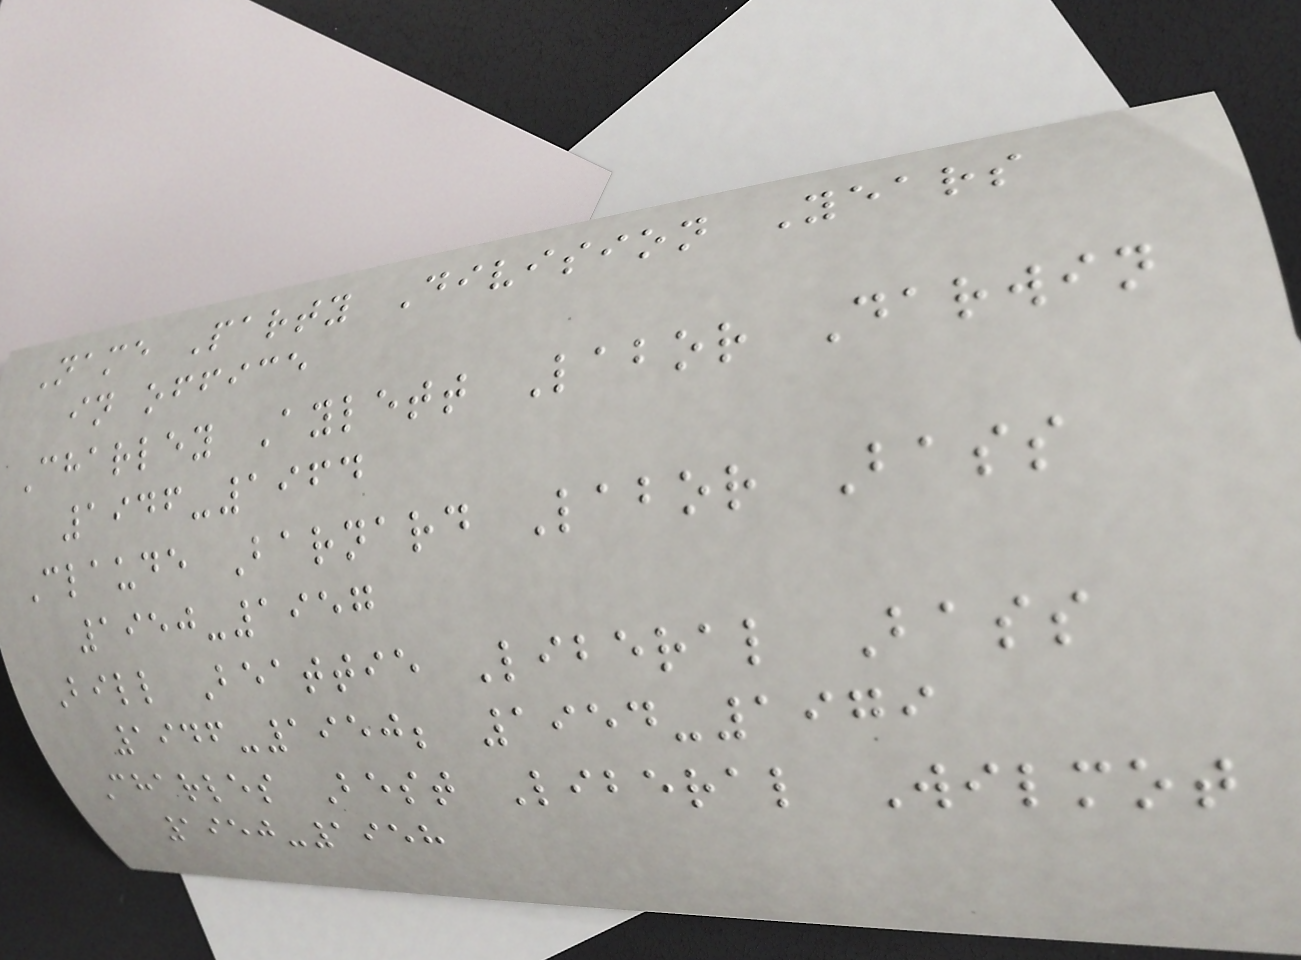Name Party Division Years
in office
Charley Aylett Labor Darwin
1946-1964
Claude Barnard Labor Bass
1950-1957
Bill Beattie Liberal Bass
1946-1950; 1954-1979
Charles Best Liberal Wilmot
1950-1958
